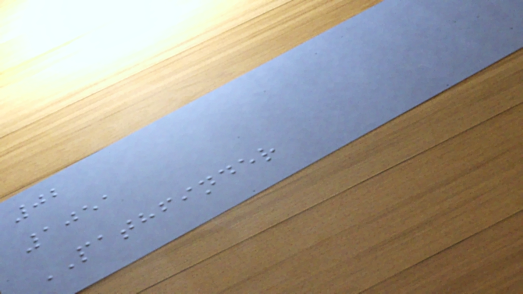02
1051
PATHFINDER
